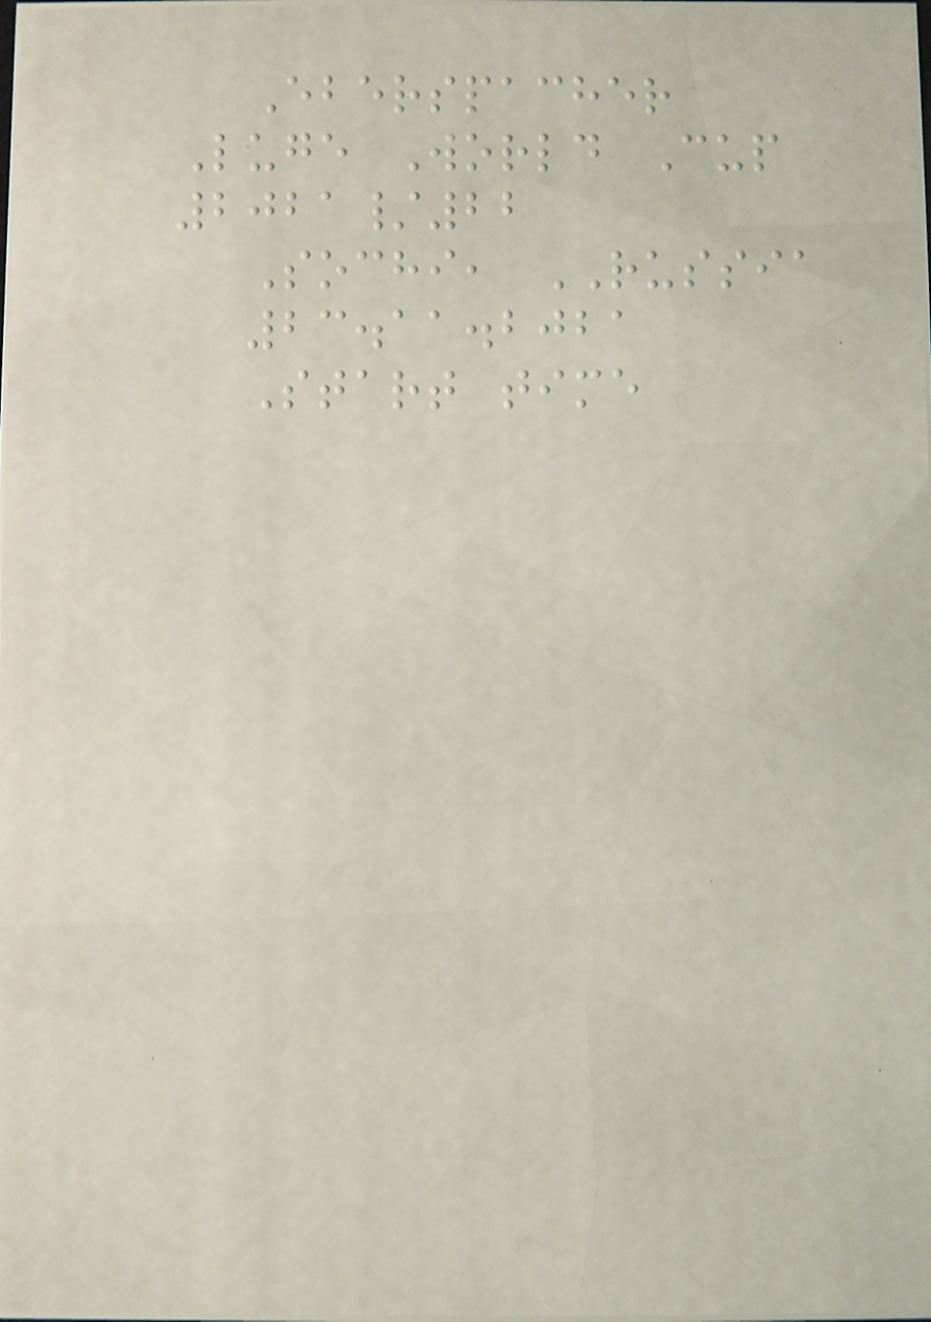Eberspacher
Luge World Cup
2021/22
Sochi, RUSSIA
23.11.2021
Start time
